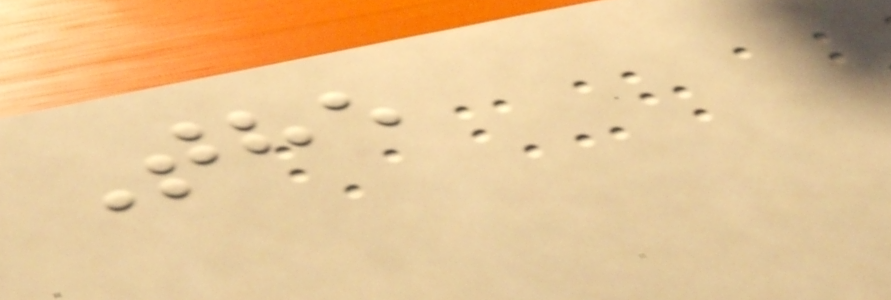The
